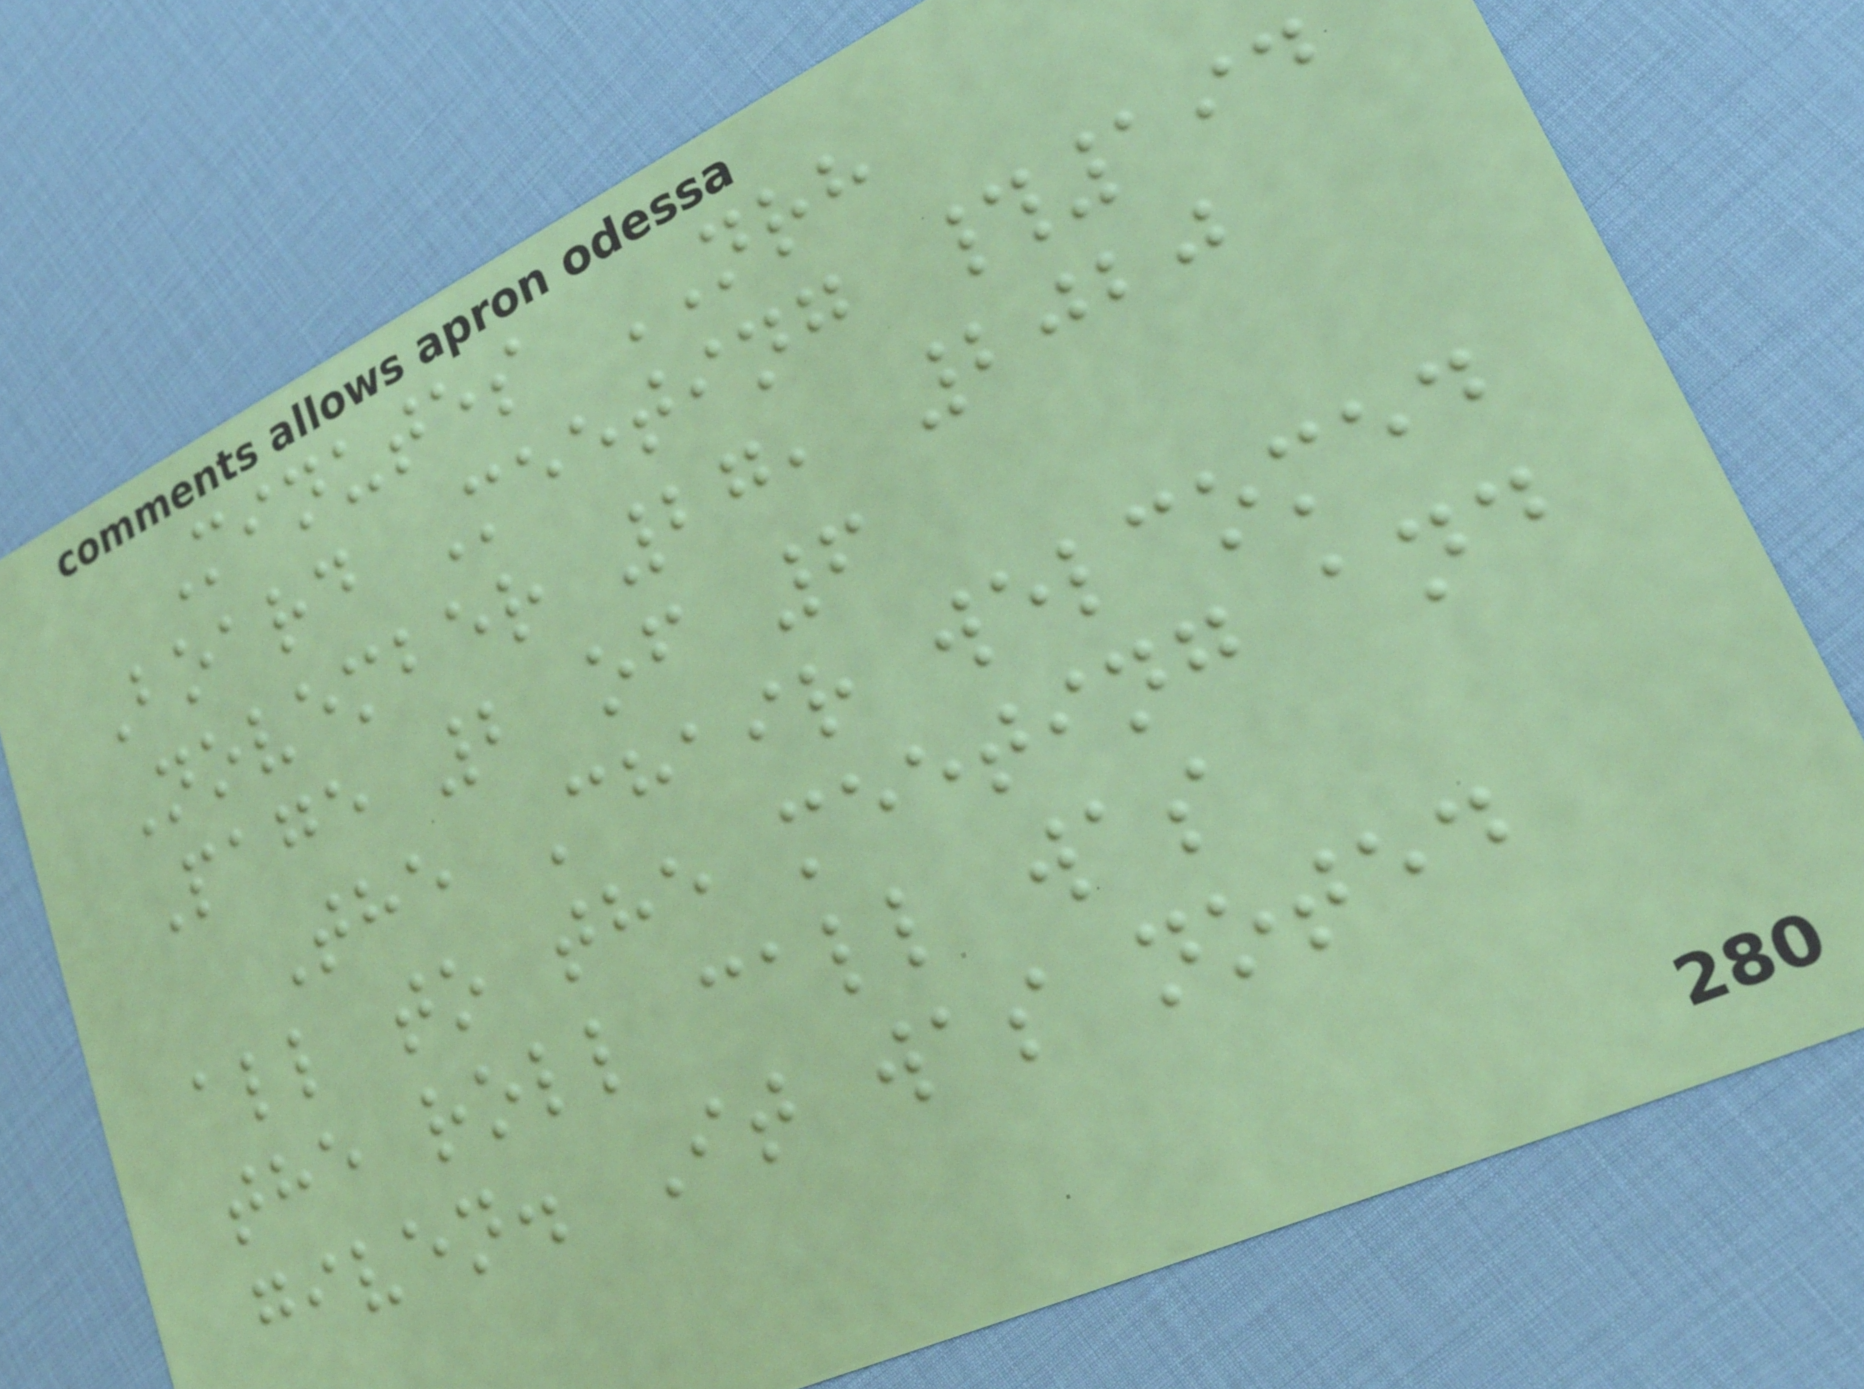Minutes NRH
Board Meeting #194
November 27, 2020
Page 2 of 6
The Chair welcomed
all to the meeting and
the roll call was
given. It was noted
